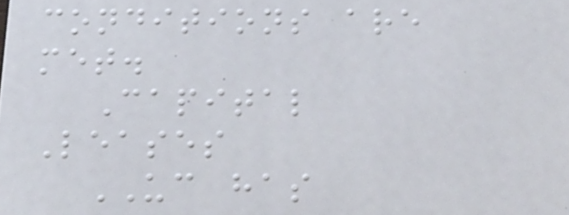conditions are
met.
Capital
Leases
UC has
